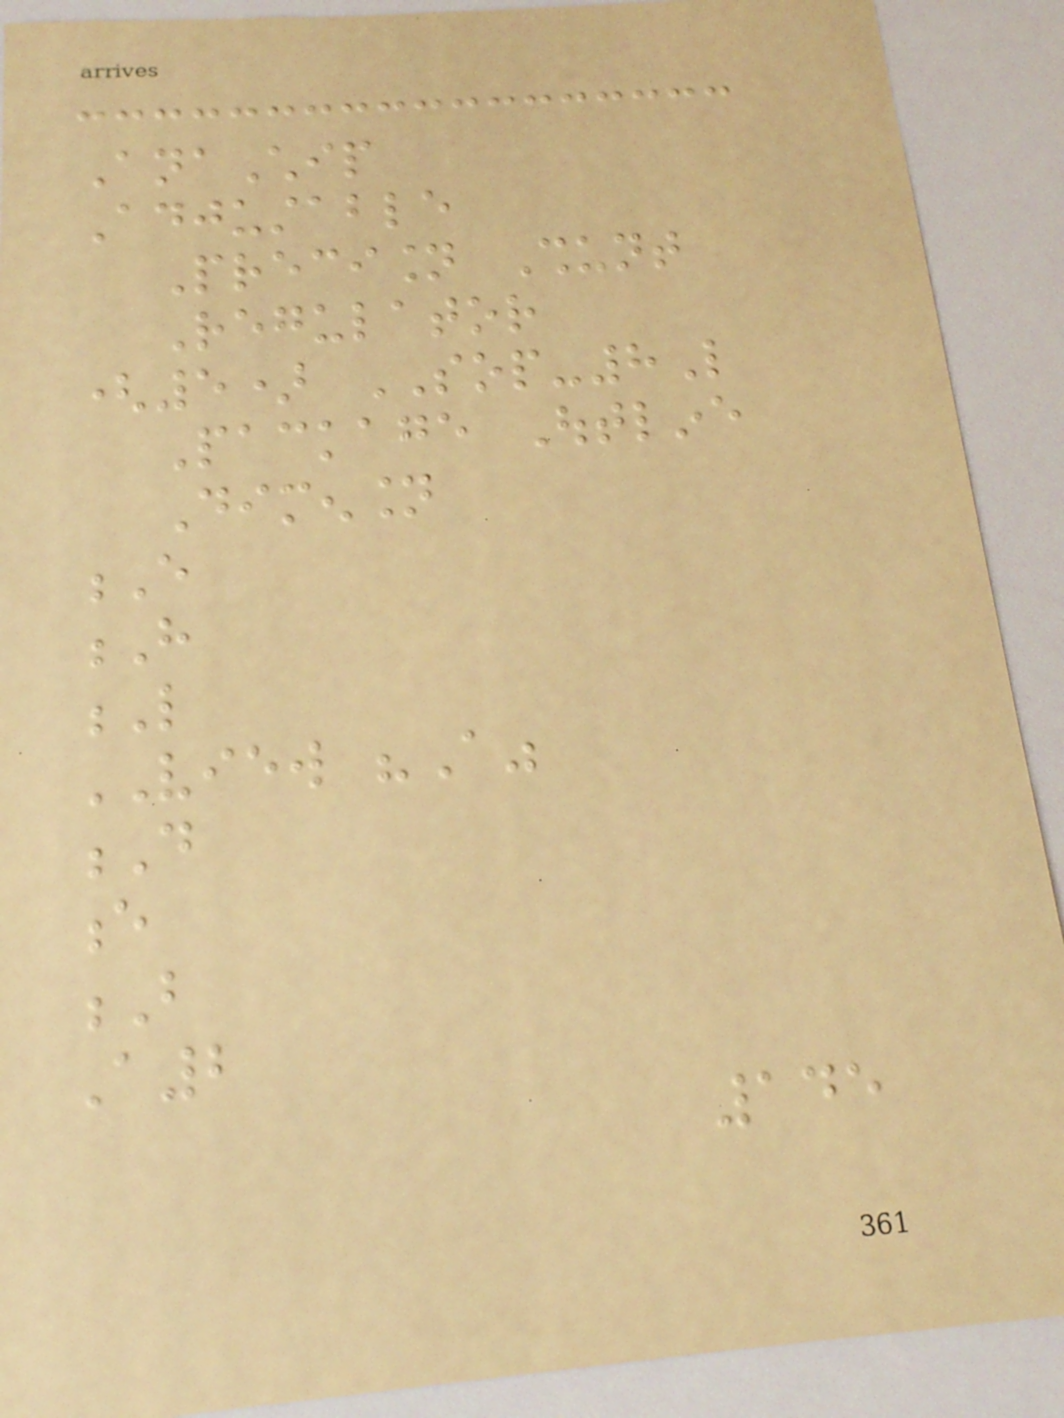AnaChip
Adjustable
Precision Shunt
Regulator
(5) SOP-8L
Package Outline
Dimension
E
H
L
VIEW "A"
D
e
B
A2
145
